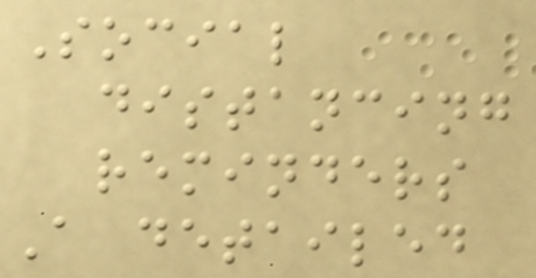Social
distancing
reminders
A detailed
